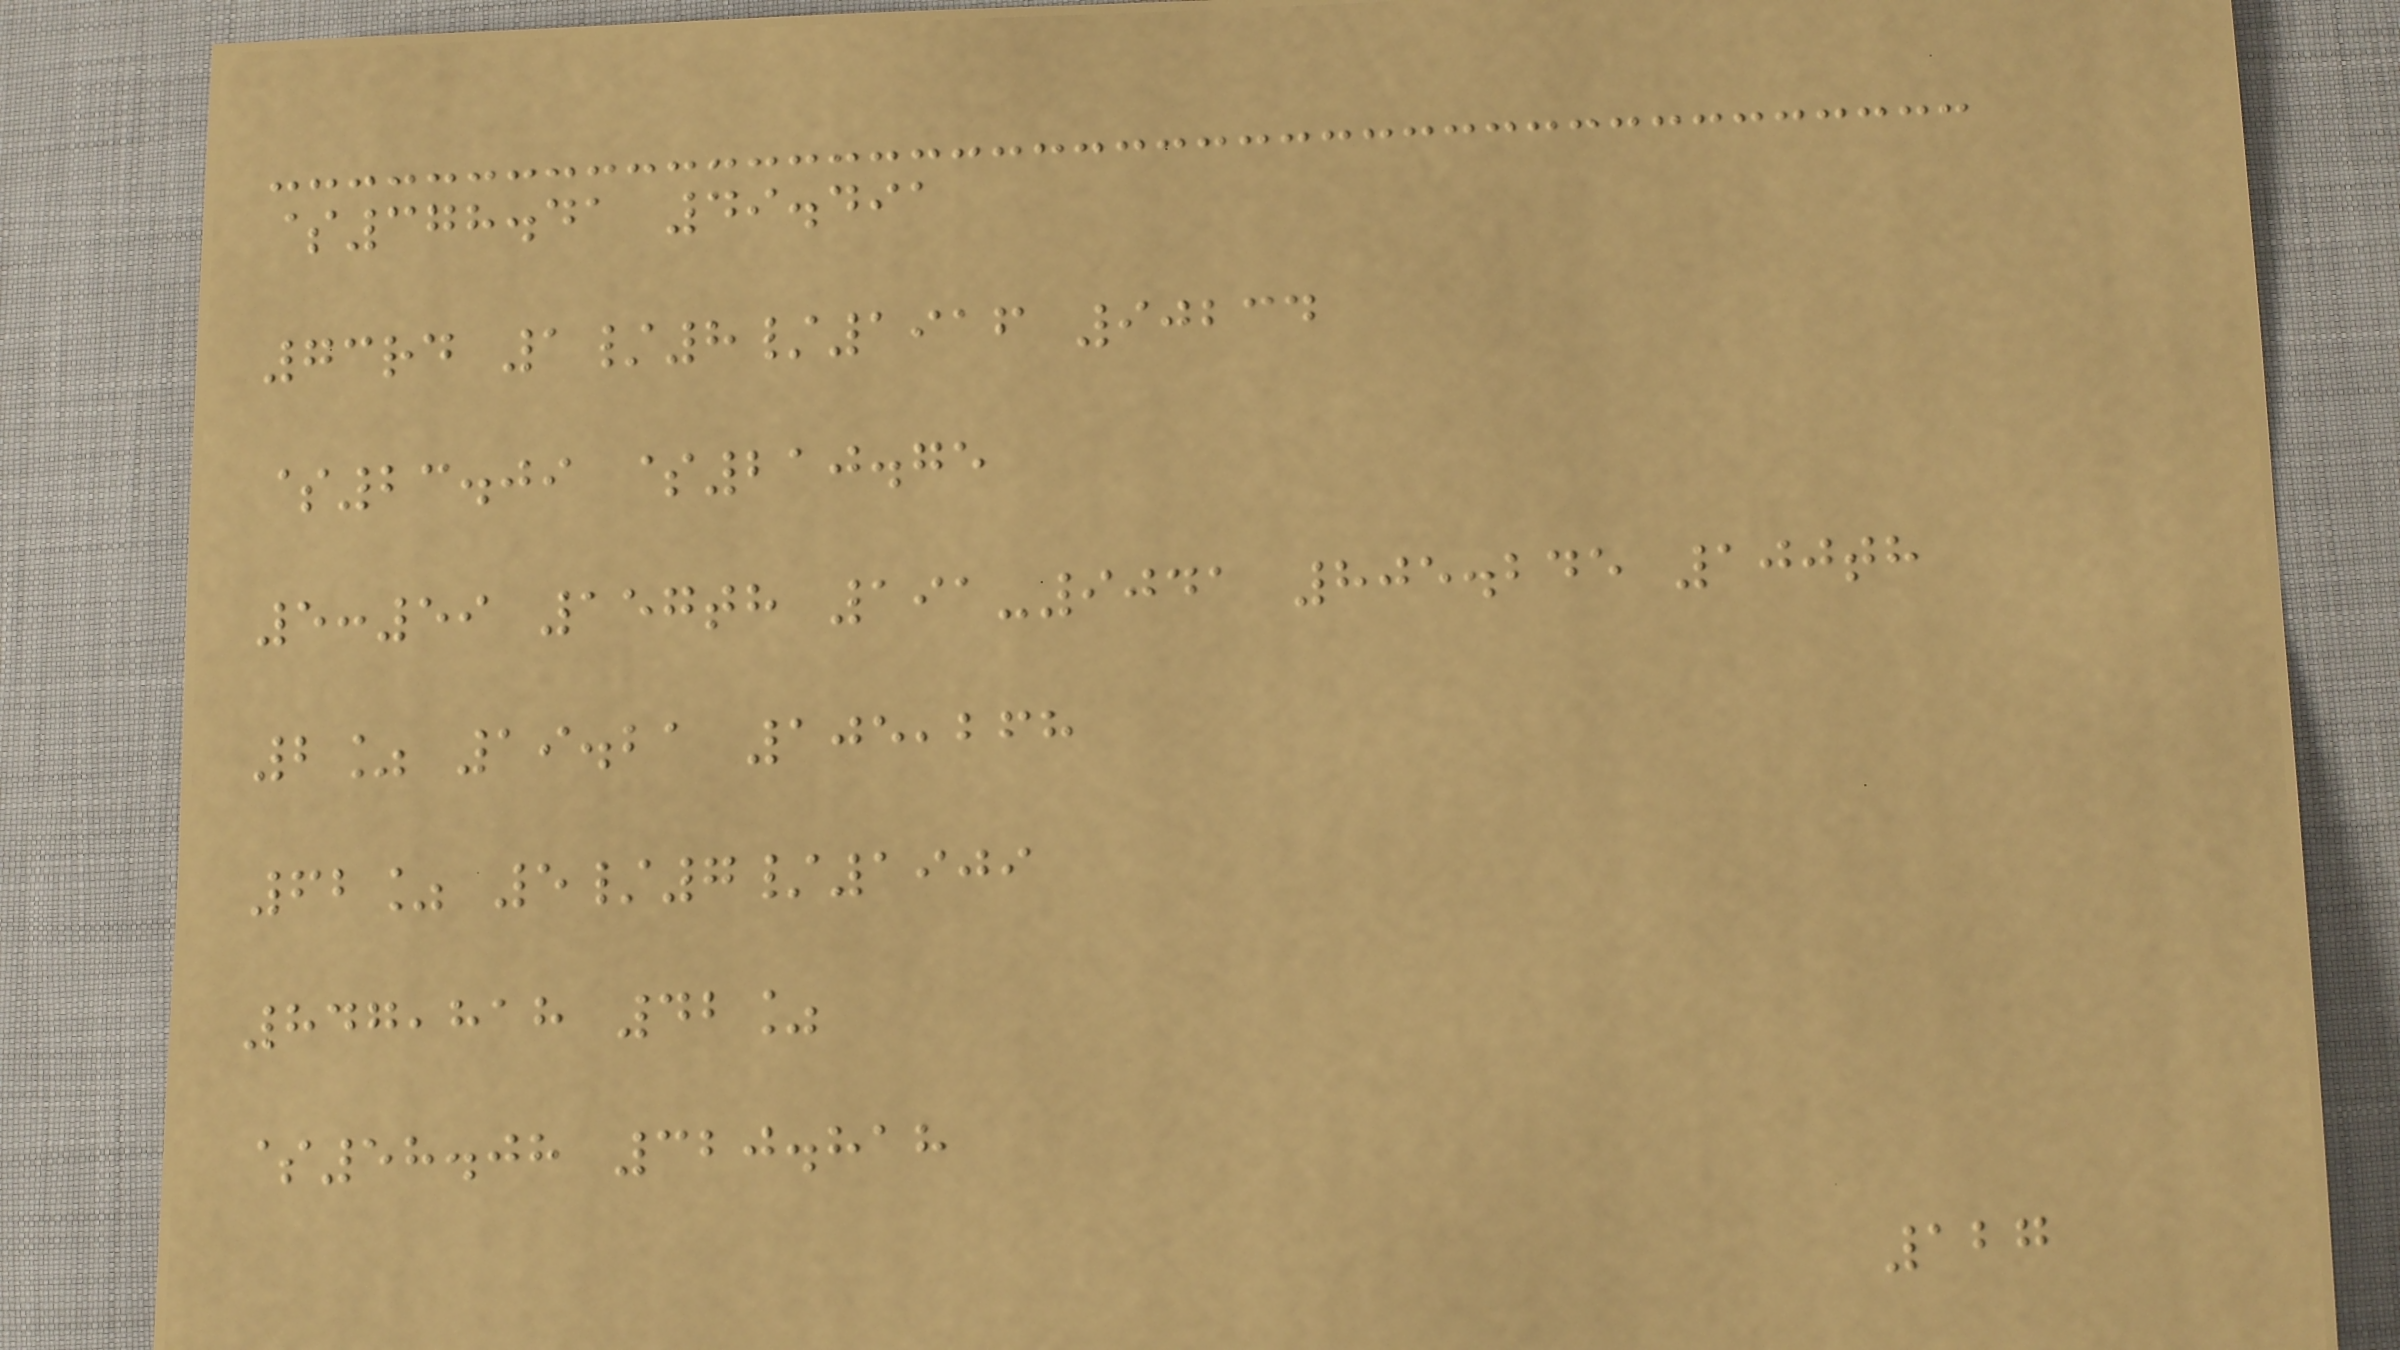$378.41 49.491
73rd 1/8/1916 90234
$23.09 $210.75
5:59 157th 191-9041 805.245 100th
2% 19.21 105,268
62% 5/7/1909
847,818 42%
$58.08 320.818
127
